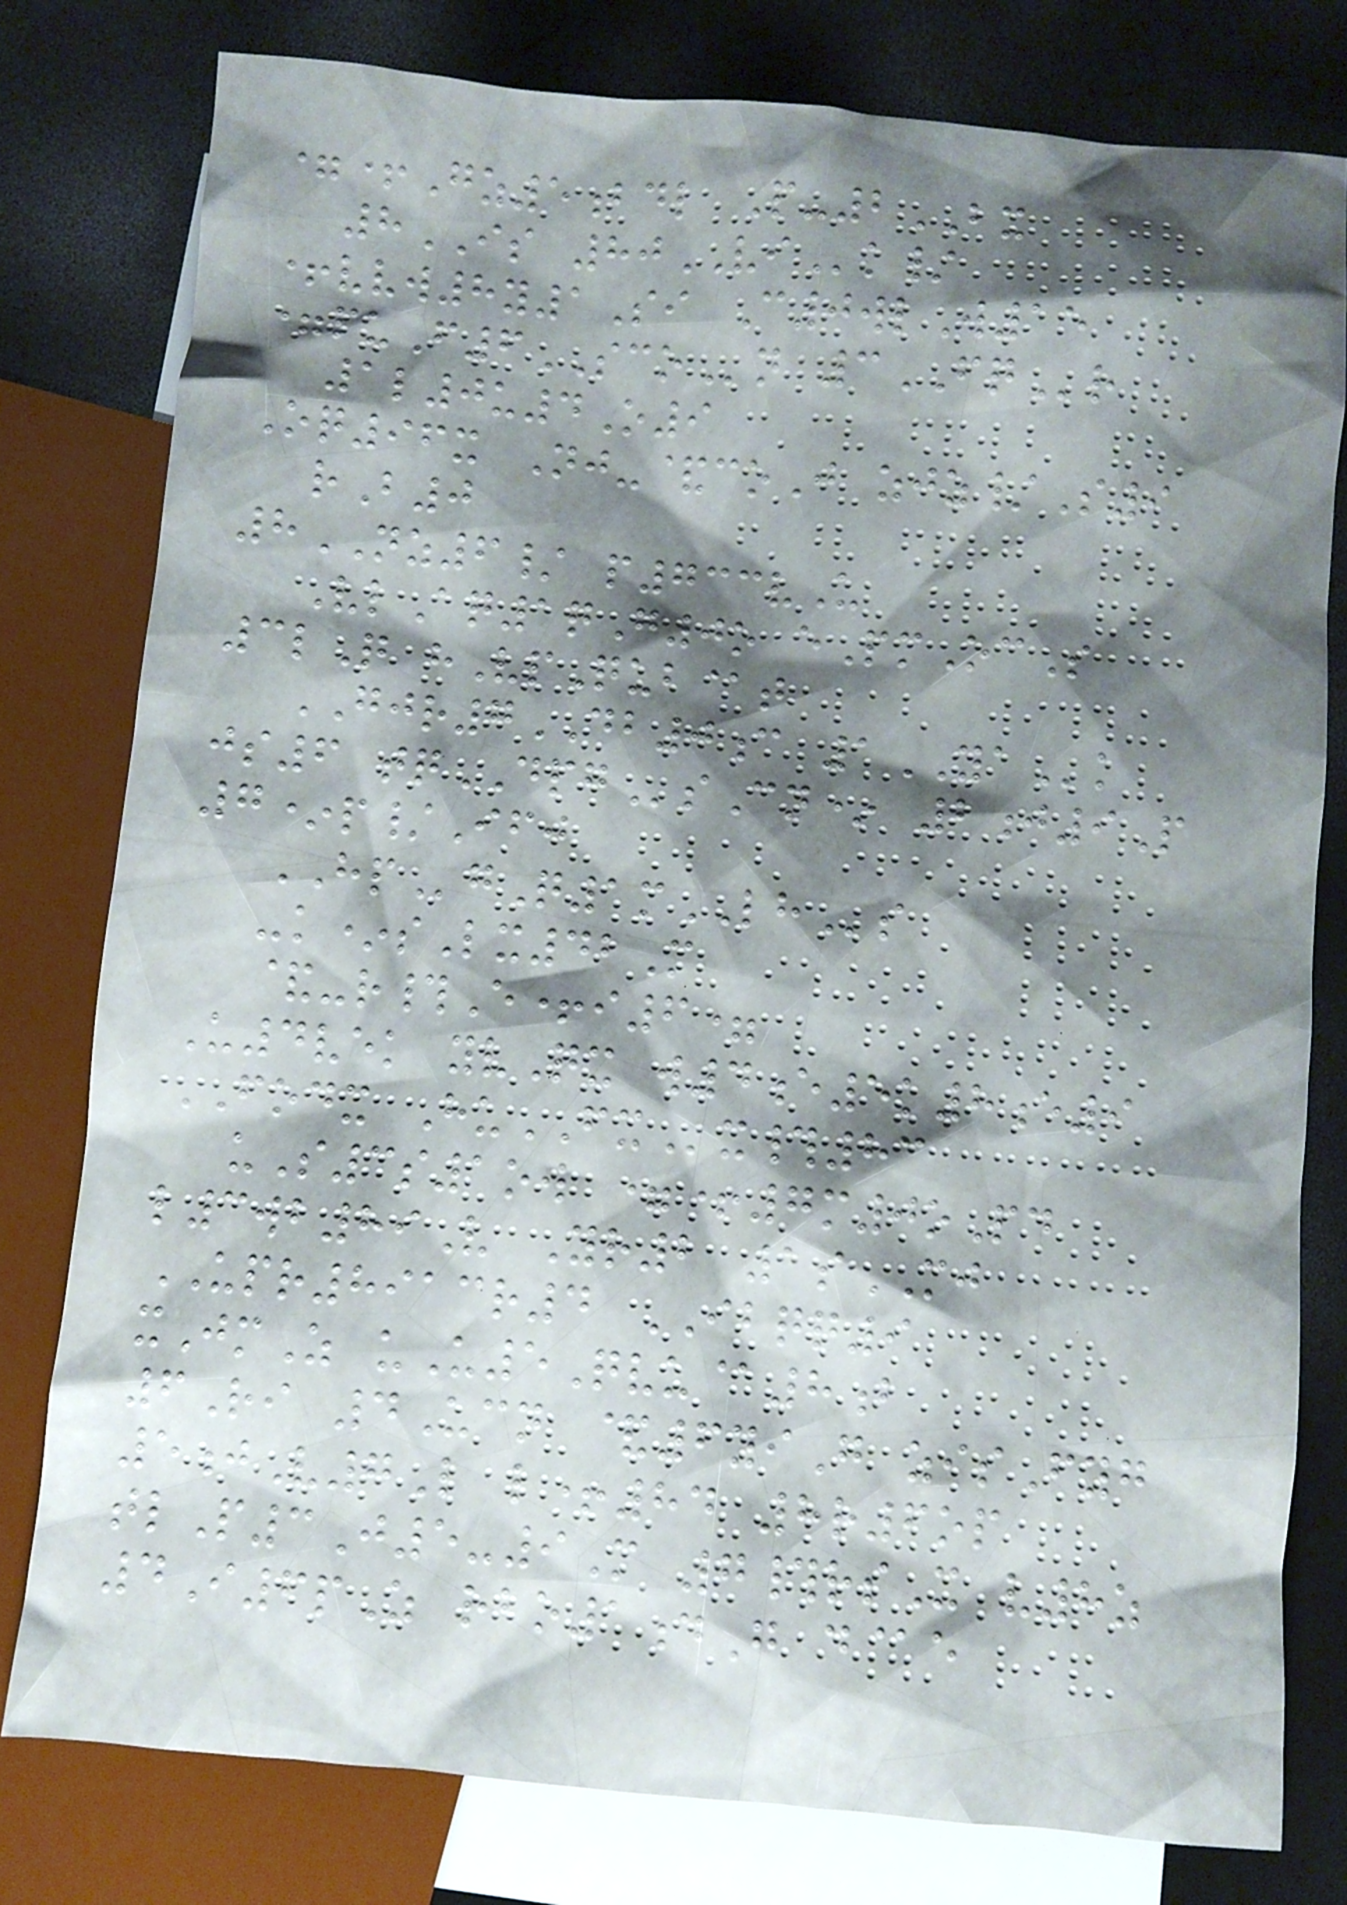=+Gz5bdl P-2BX
8IS 80VIk/
+vvw8y1Si C0wlW15
=puF6SCOn 3FQr
1l0u4O9
Oq96x Nj-&coJ zjz/S9
rB0
8NZ6/ p733vU
VlAq1qG0o ePmOcS
3lQ hVpQub@t
GJR7DB0c 1YAk
js6 tqDPGsCn* 2j9P
7*p/Ifj
HPgQ1mLHs
-k*sLx42M
&-r#E+i6=
U4vek yvQx w4e5k8e9
FODX HuFXx#83
uS3s1ow =+7m0oPd
l3wb89V Yr2 1sMJ
UPR8913r4 IBQQ9
xJmZ uU5Qvu@8b
6Ri 4Ucn &6yiG zisFyg
5jV7L l+84 8r6op
tlP3J5-9M 7#rsX v8z
4I6pZ rbo1dG d@e
